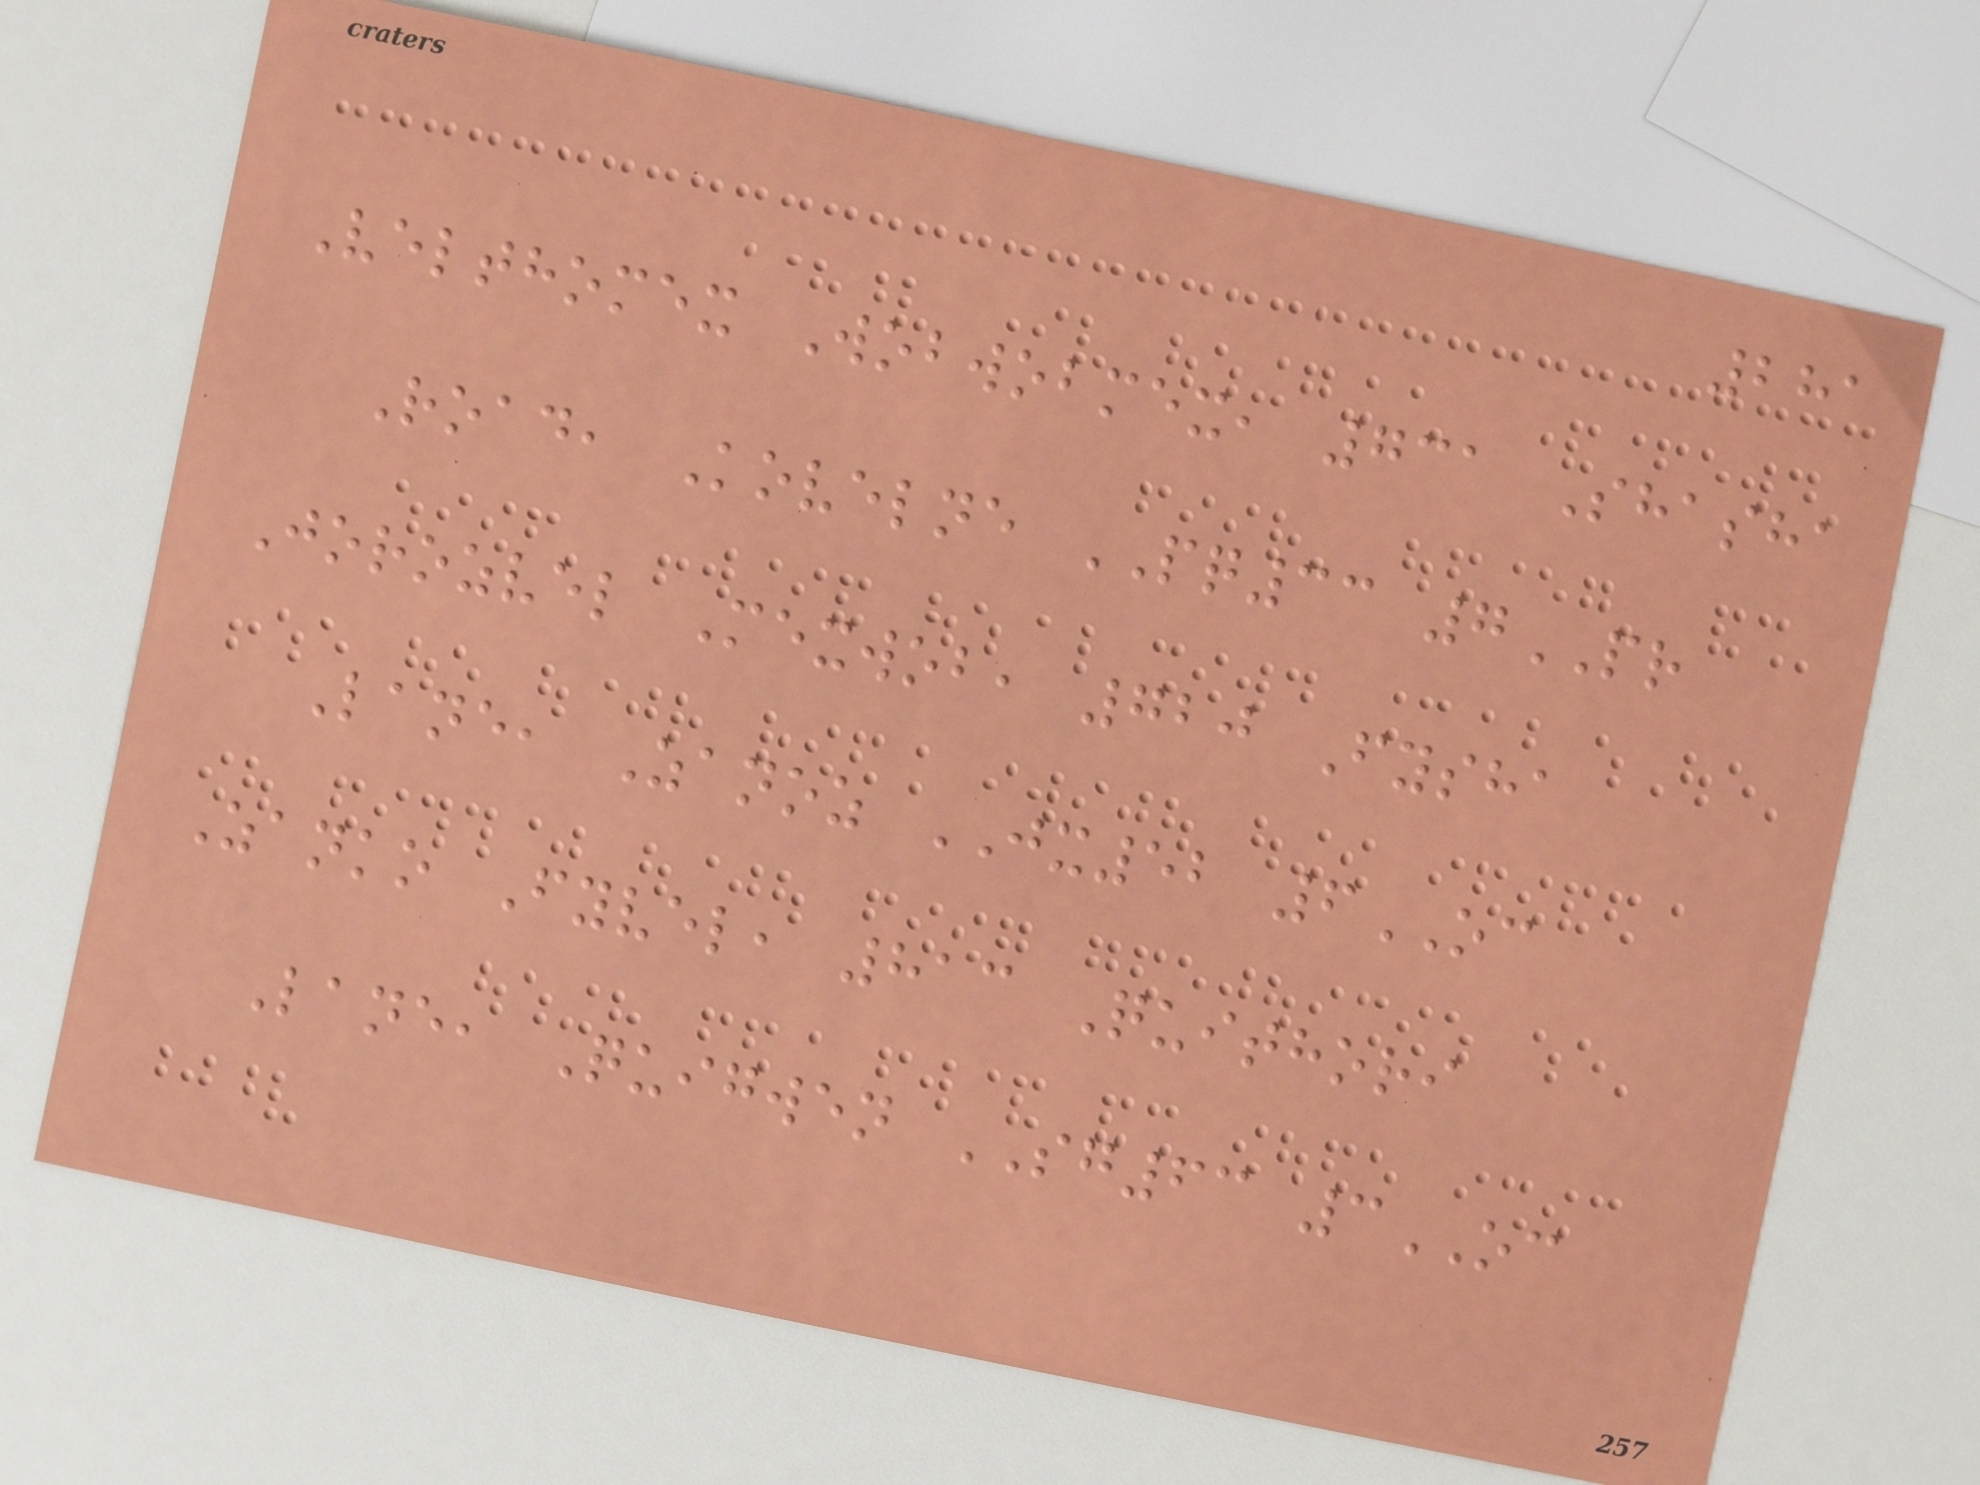281
Velthomex Wobwobmex, 731 Shasha
Road, Kovelne PQ33 7PR
Jorozvel Mexwob, 720 Fysha
Lane, Zanoz JX52 6OC
Zanko Fyvel, 813 Quithori
Lane, Quigwen SG63 3OC
